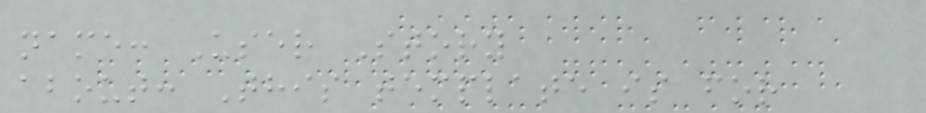name: User Story
about: This template is for
